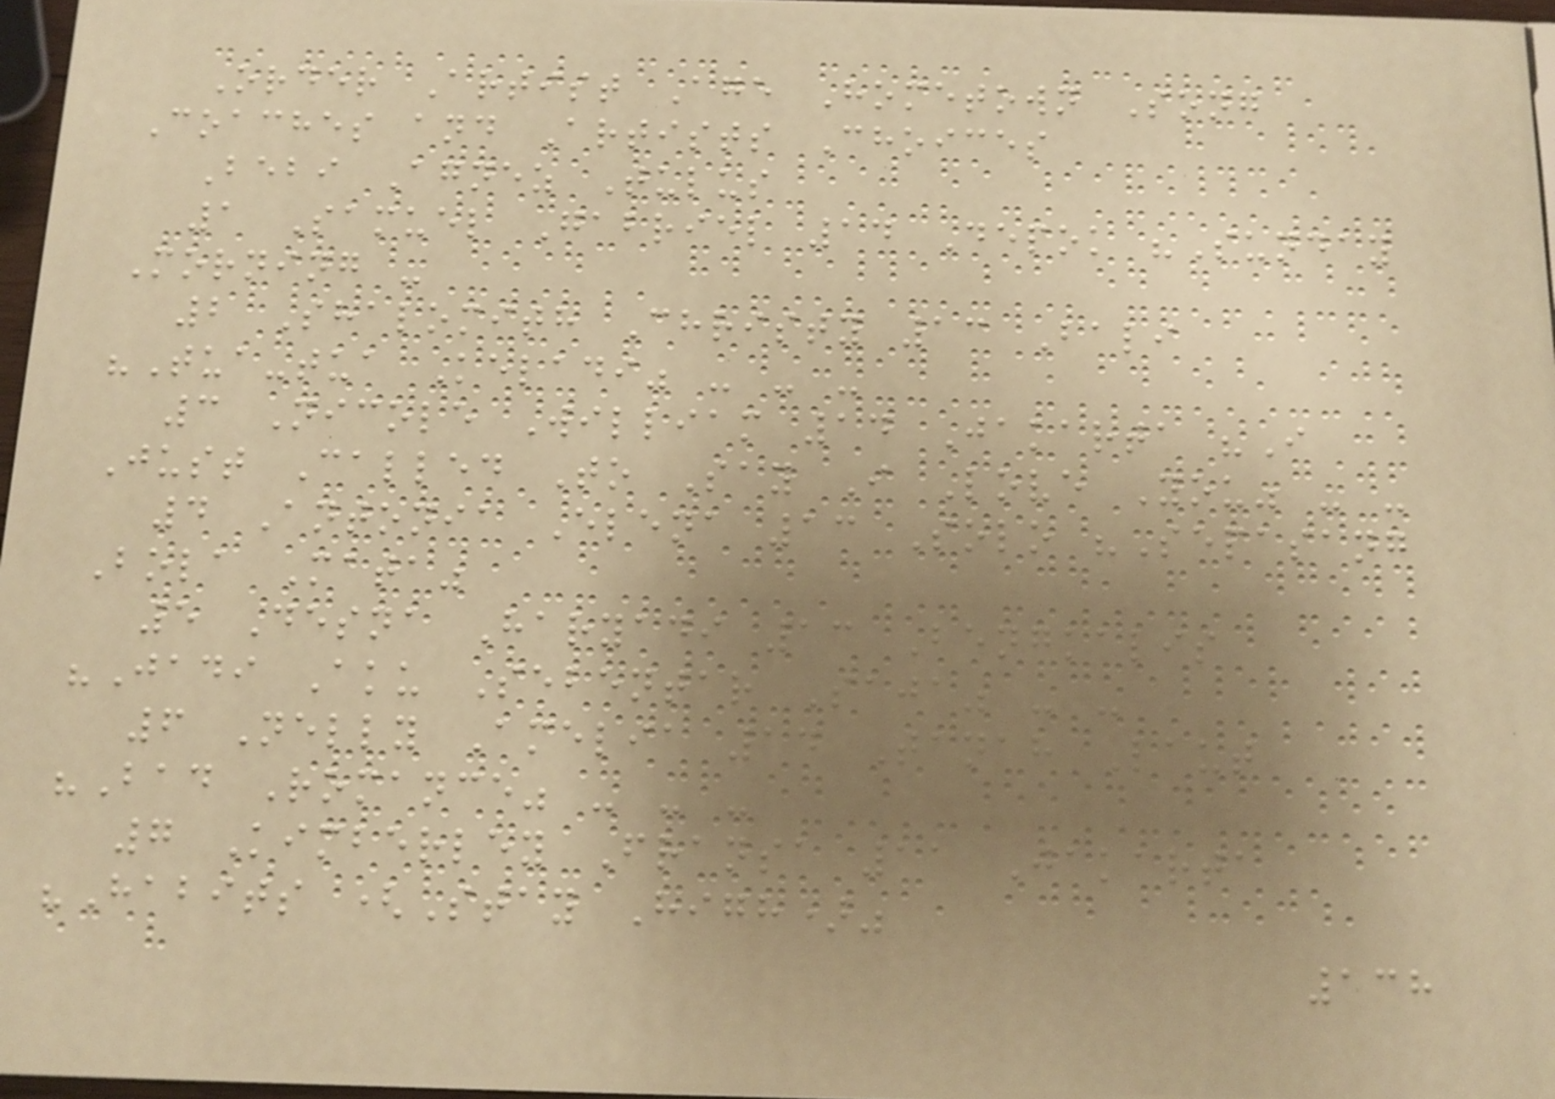Order Artist Age Hometown Song
Coaches and Artists Choices
Bebi Agnez Tulus
1 Samuel Gabriel 14 Depok "Sunday
Morning -
2 Shalomith Christy 13 Bali
"Tua-tua Keladi" - - -
3 Nicole William 14 Jakarta "I
Just Called To Say I Love You" - -
4 Antonia Elena 13 Solo "Sepasang
Bola Mata"
5 Desna Haryadi 13 Bengkalis
"Jadi Aku Sebentar Saja" - -
6 Nelly Amelia 14 Tanah Laut
"Bad Romance" - - -
7 Kimberley Fransa 11 Jakarta
"Habits (Stay High)"
138
